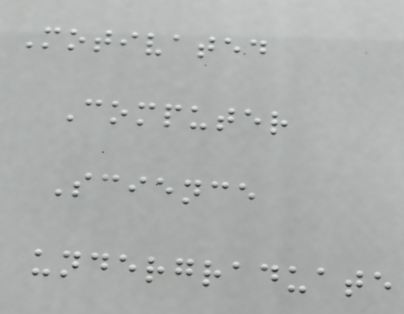Motivated
Computer
Science
undergraduate
